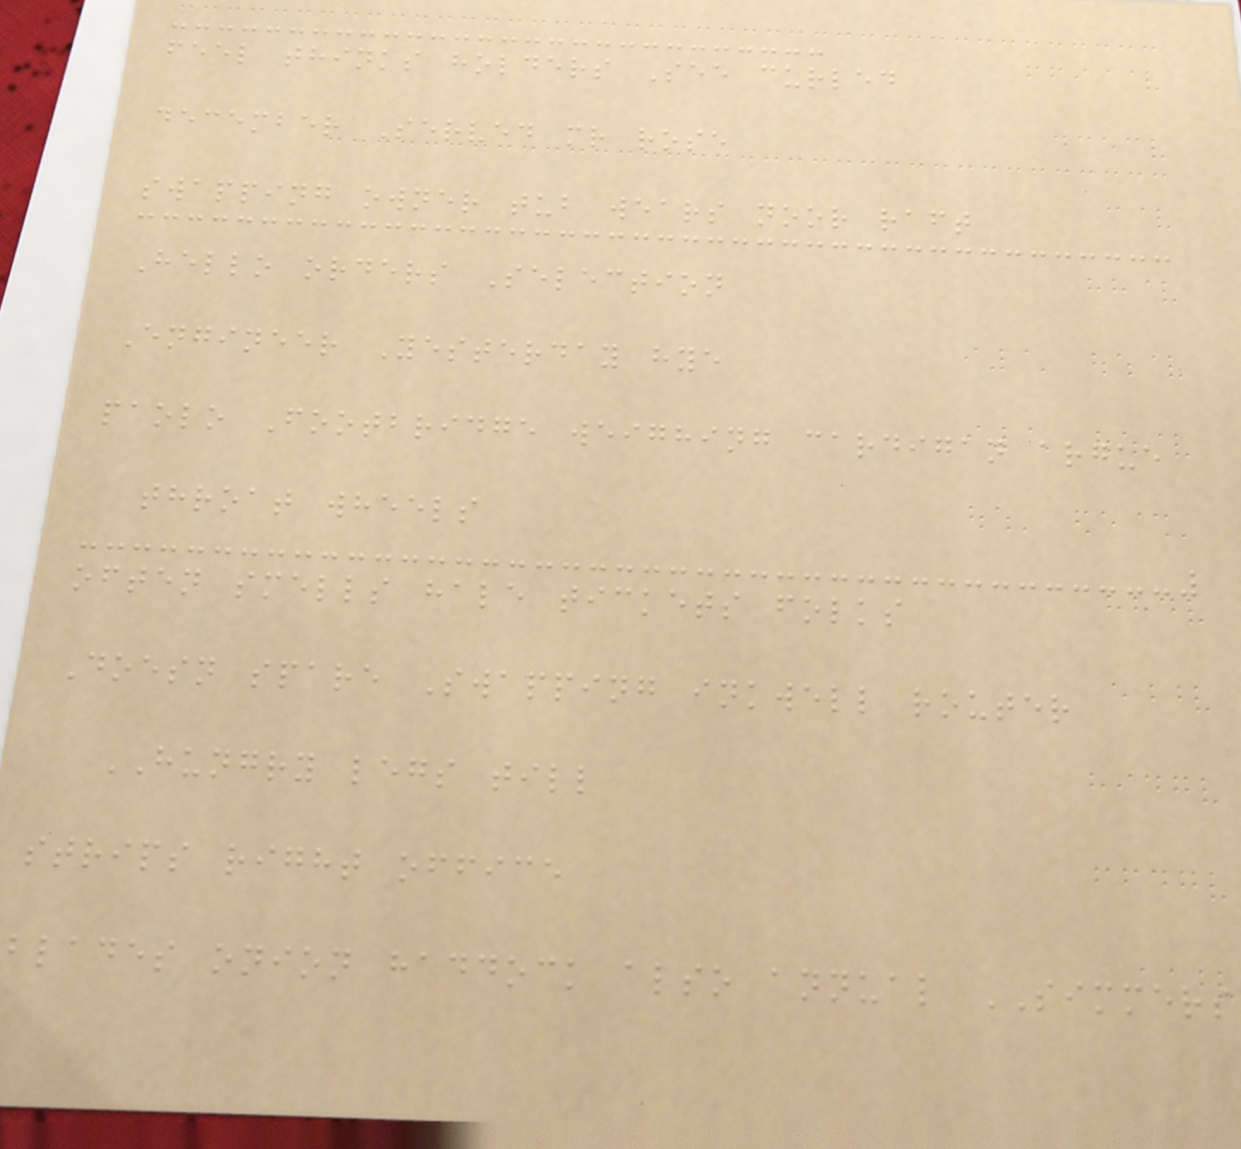feel thinks holders See curled
december Served mr rose
swapping owner tub wears noor raft
Hello orders Selection
Engineer Yesterday hye
paolo Footbridge weighing cardigan argue
throat wheels
often smells hale tickets folks
Doesn spare Swapping inkwell router
HUNGRY legs till
strips right office
blades onion haddock also annual SIMMERS
